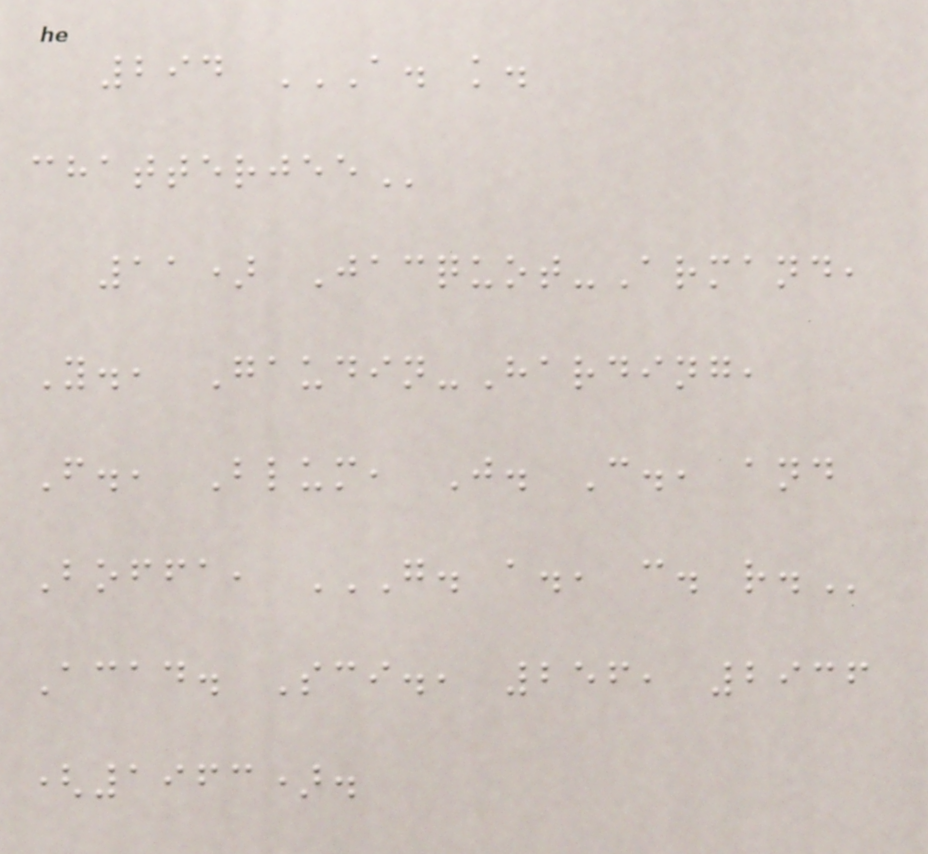294 A. K.
CHATTERJEE
11) Jacquot-Armand,
Y., Gaudin-Harding,
F., Blum, J. C., and
Boffa, G. A., C. R.
Acad. Sci., 256, 2936
(1963).
